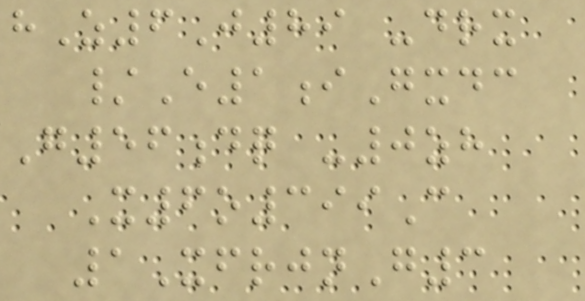hZ6J89 -drx
/E1iGxdc
G56dq -0zh
X6o399C
1XfrjnG3
